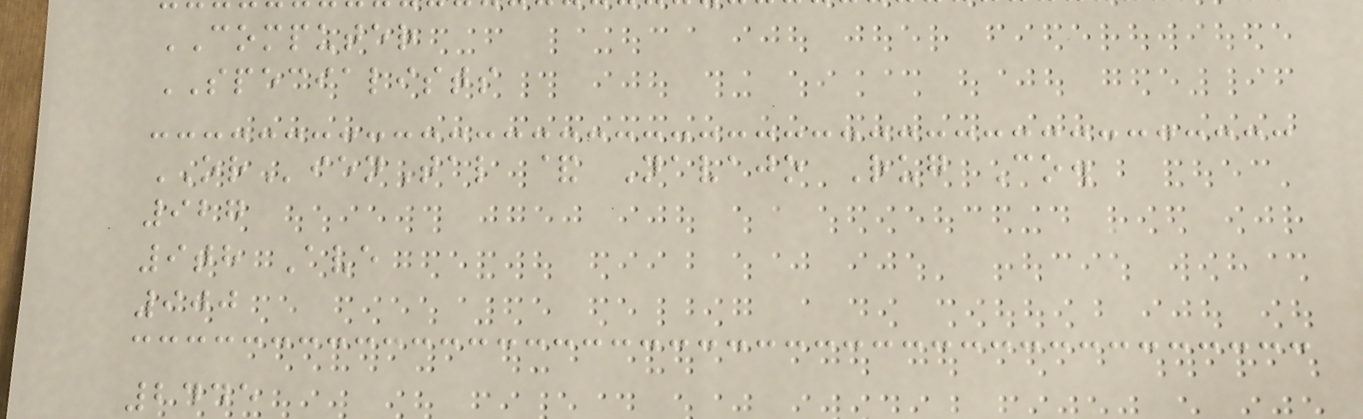COMPUTER
SPECIALISTS
ORienTal & Navajo Rug Co.
927
9th Ave
900
2445
